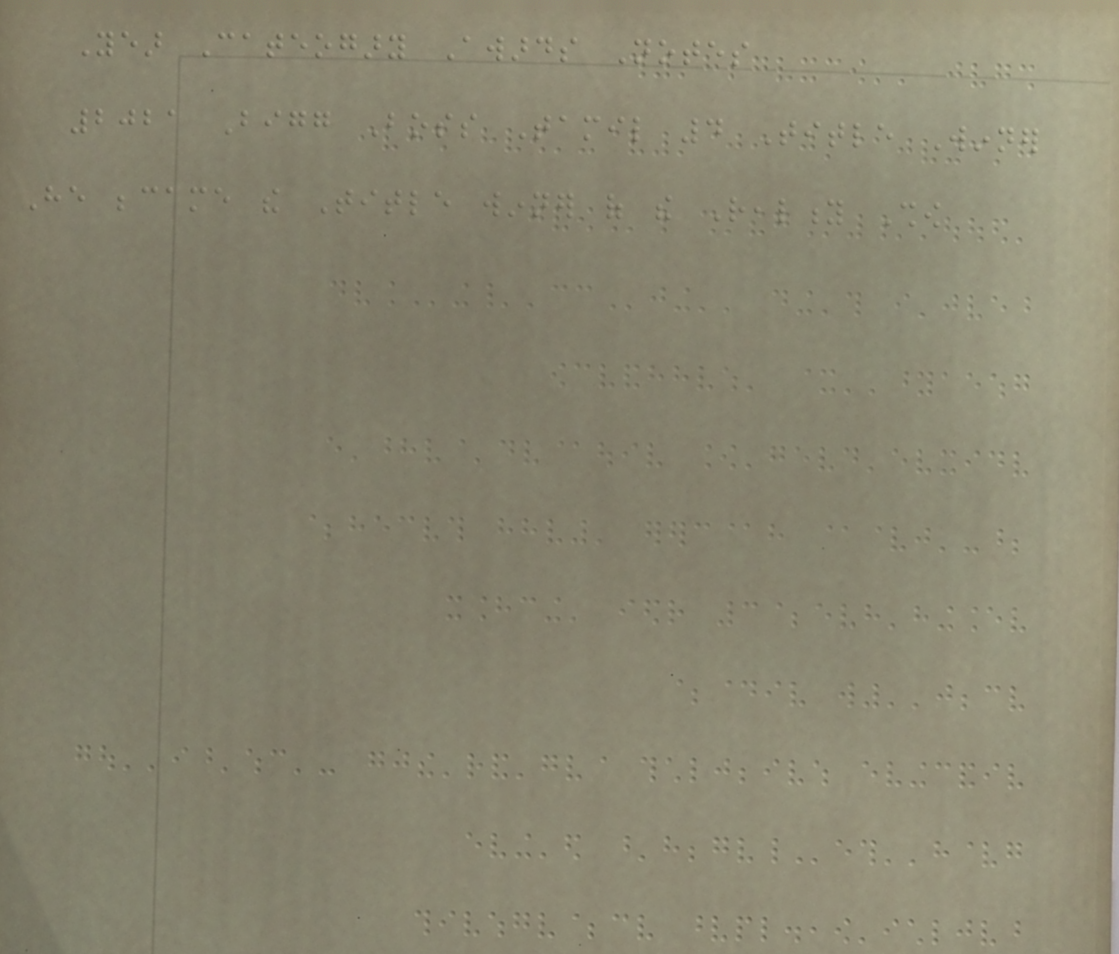Year Cateogary Awards Notes
2021 Bigg Boss Tamil 4 Title Winner
He became the Title winner of the Reality Show
